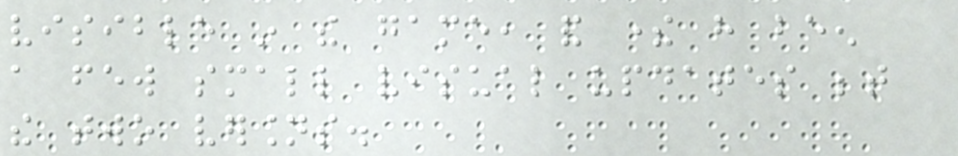visible in the game, and there have been
a few small visual updates between
the two versions.
